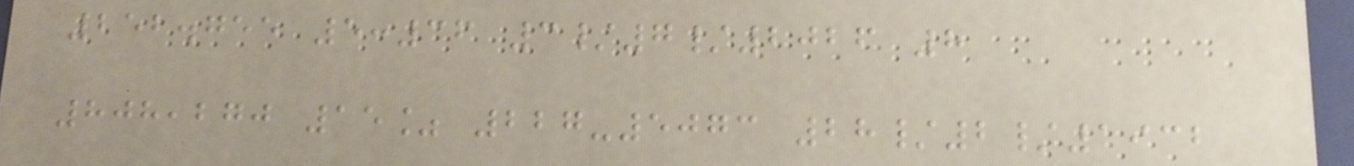252.755 5:36 3/7/2026 8
808,270 15% 227-5073 28/2/1932
